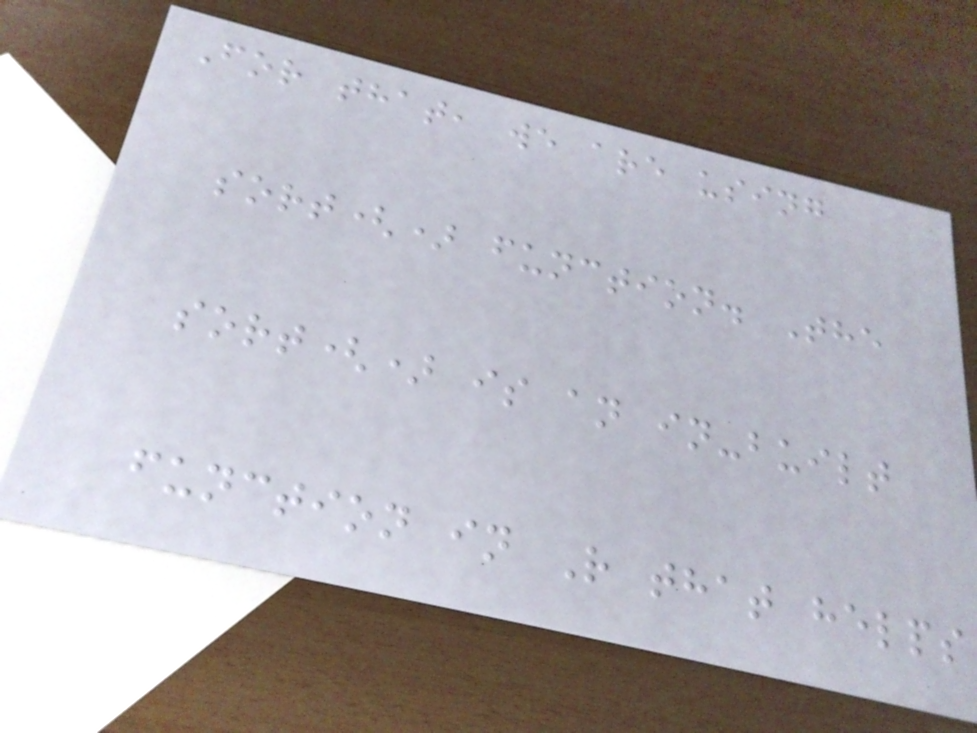For that, we are using
sort() function. The
sort() is an in-built
function in R that helps
